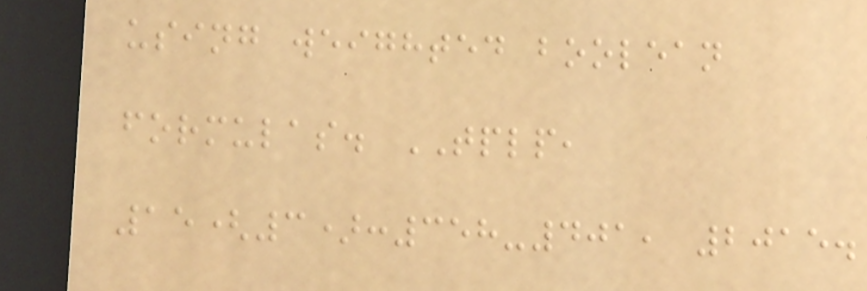using weighted boolean
formulas. TPLP,
15(3):358-401, 2015.
